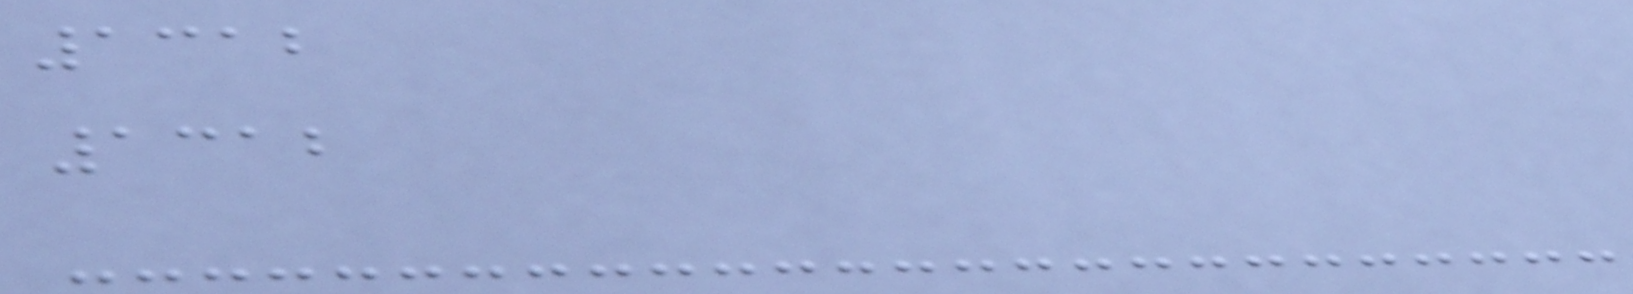1312
1312
